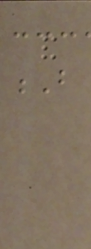B
